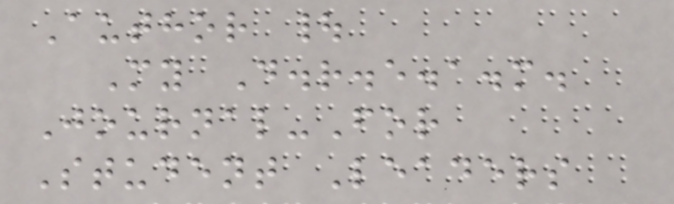Author |
My D.r.e.a.m.
Journal-For
Student Leaders
